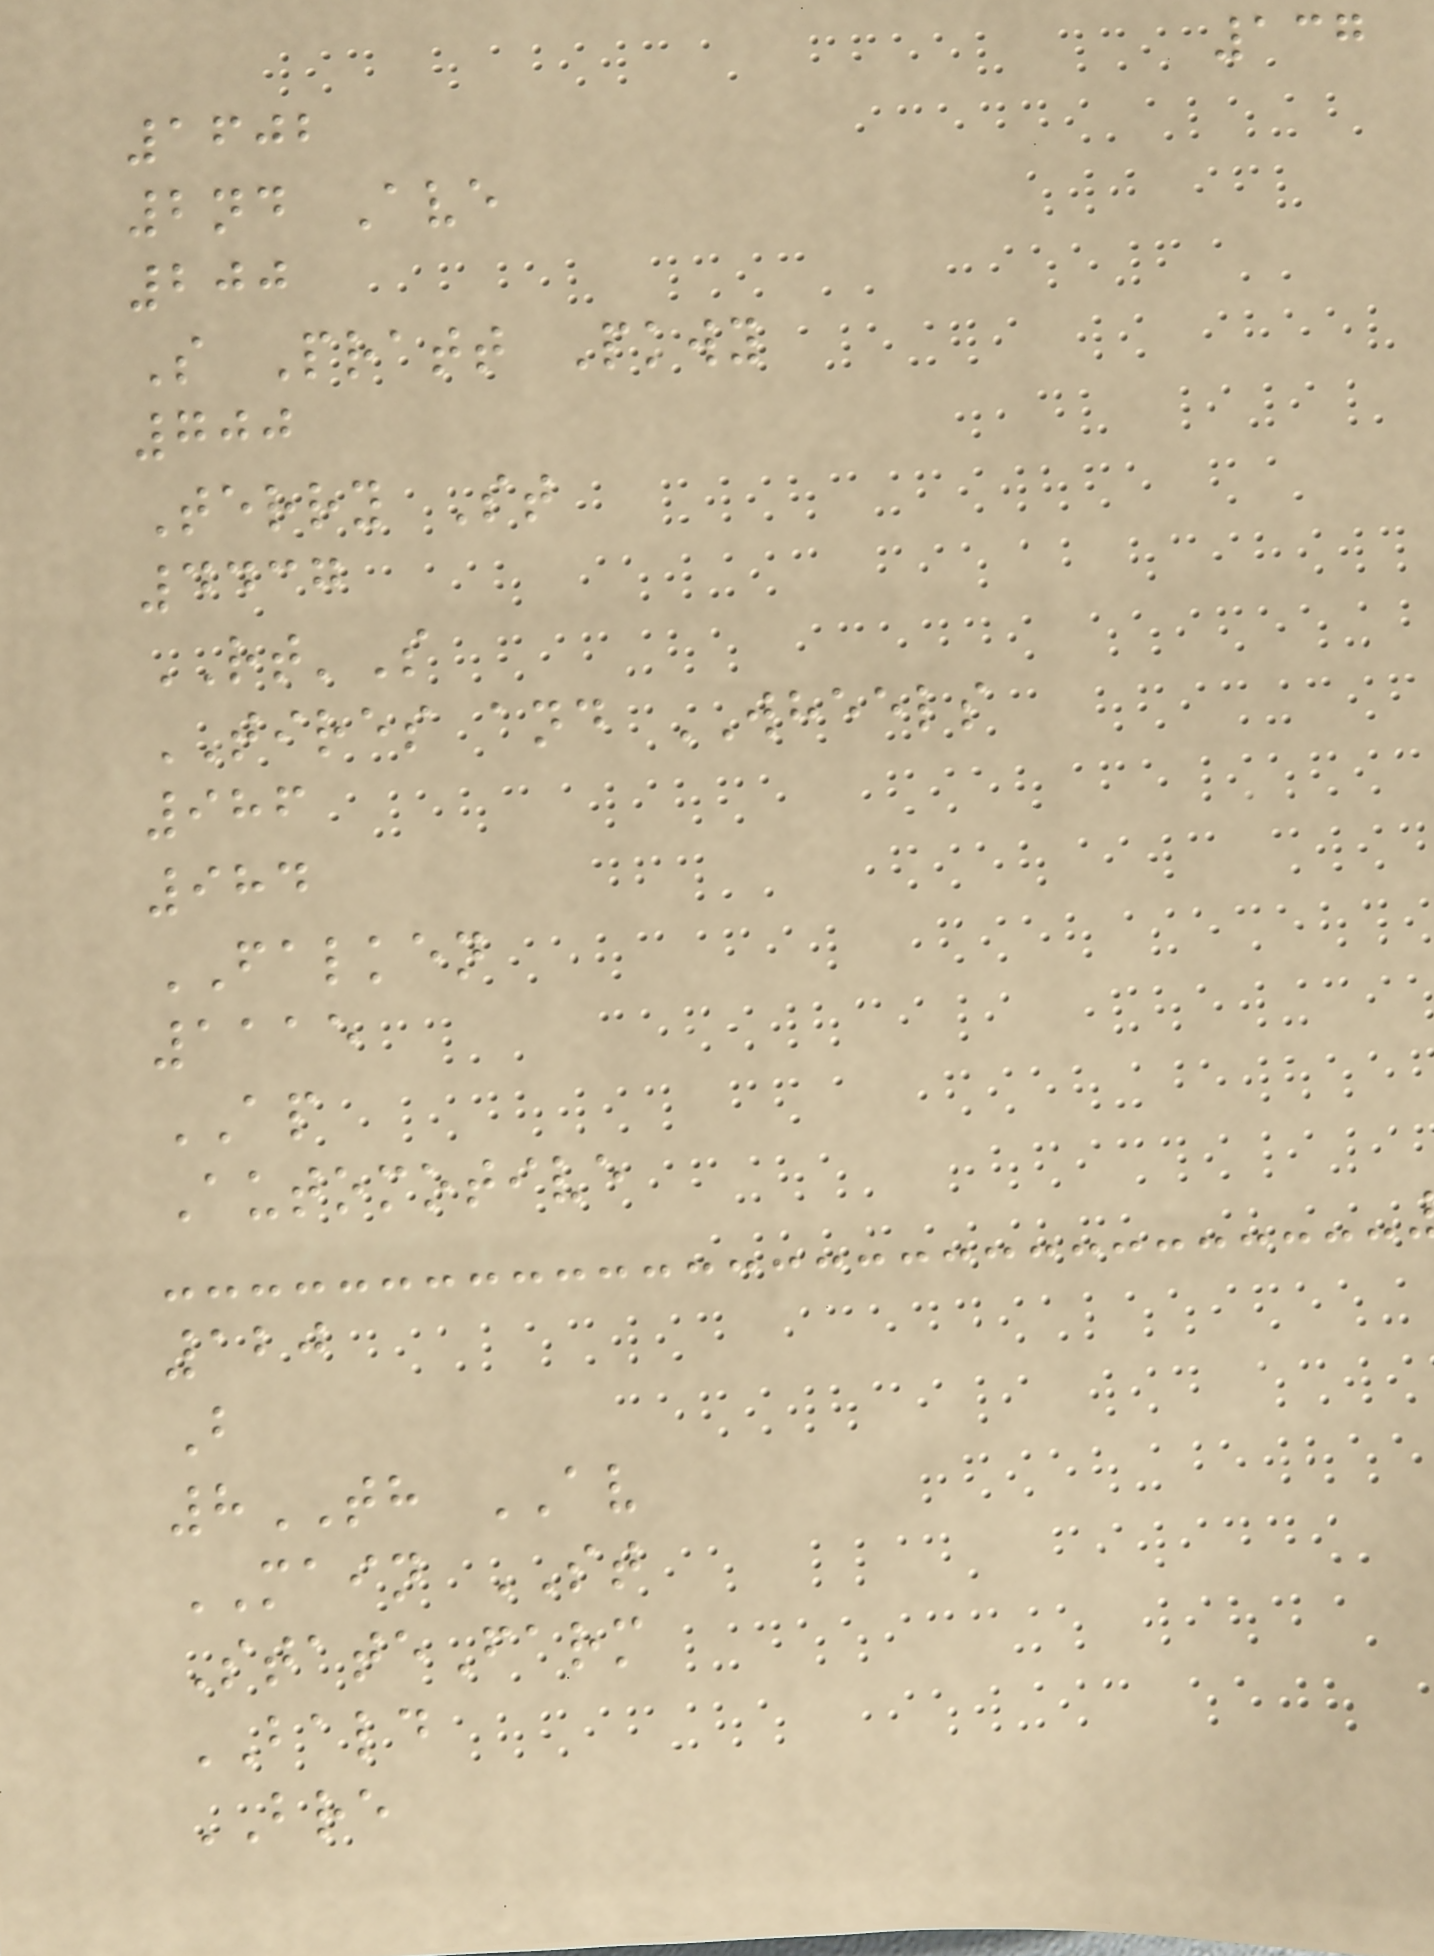137
1602
2nd Ave
200
S Pratt Pkwy
700
Terry St
4437
RT'S
TIRES and WHEELS
986
984
FALKEN
1115
AP
Automotive
120
B
8TH AV
MAIN ST
StateFarm
BALD
BRE
